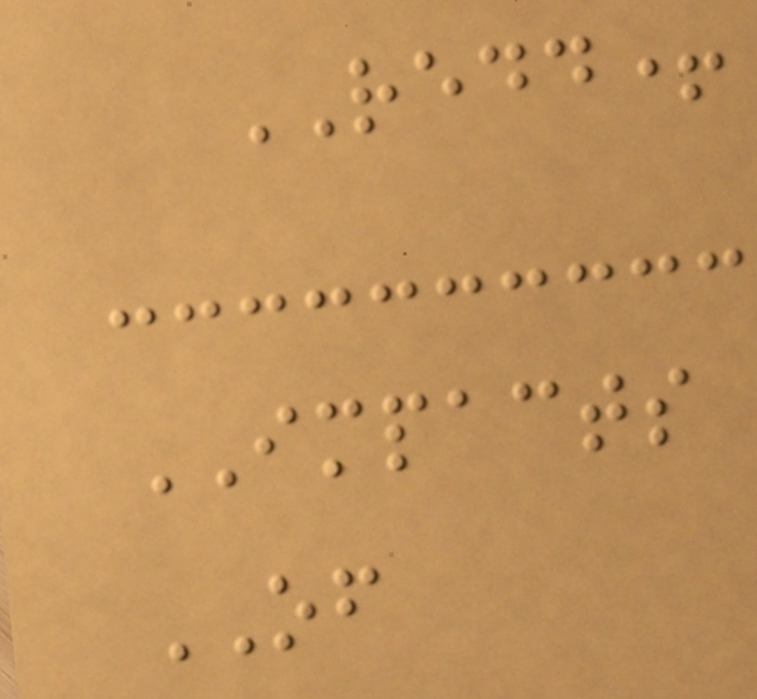REDD+
IMPACTS
OF
